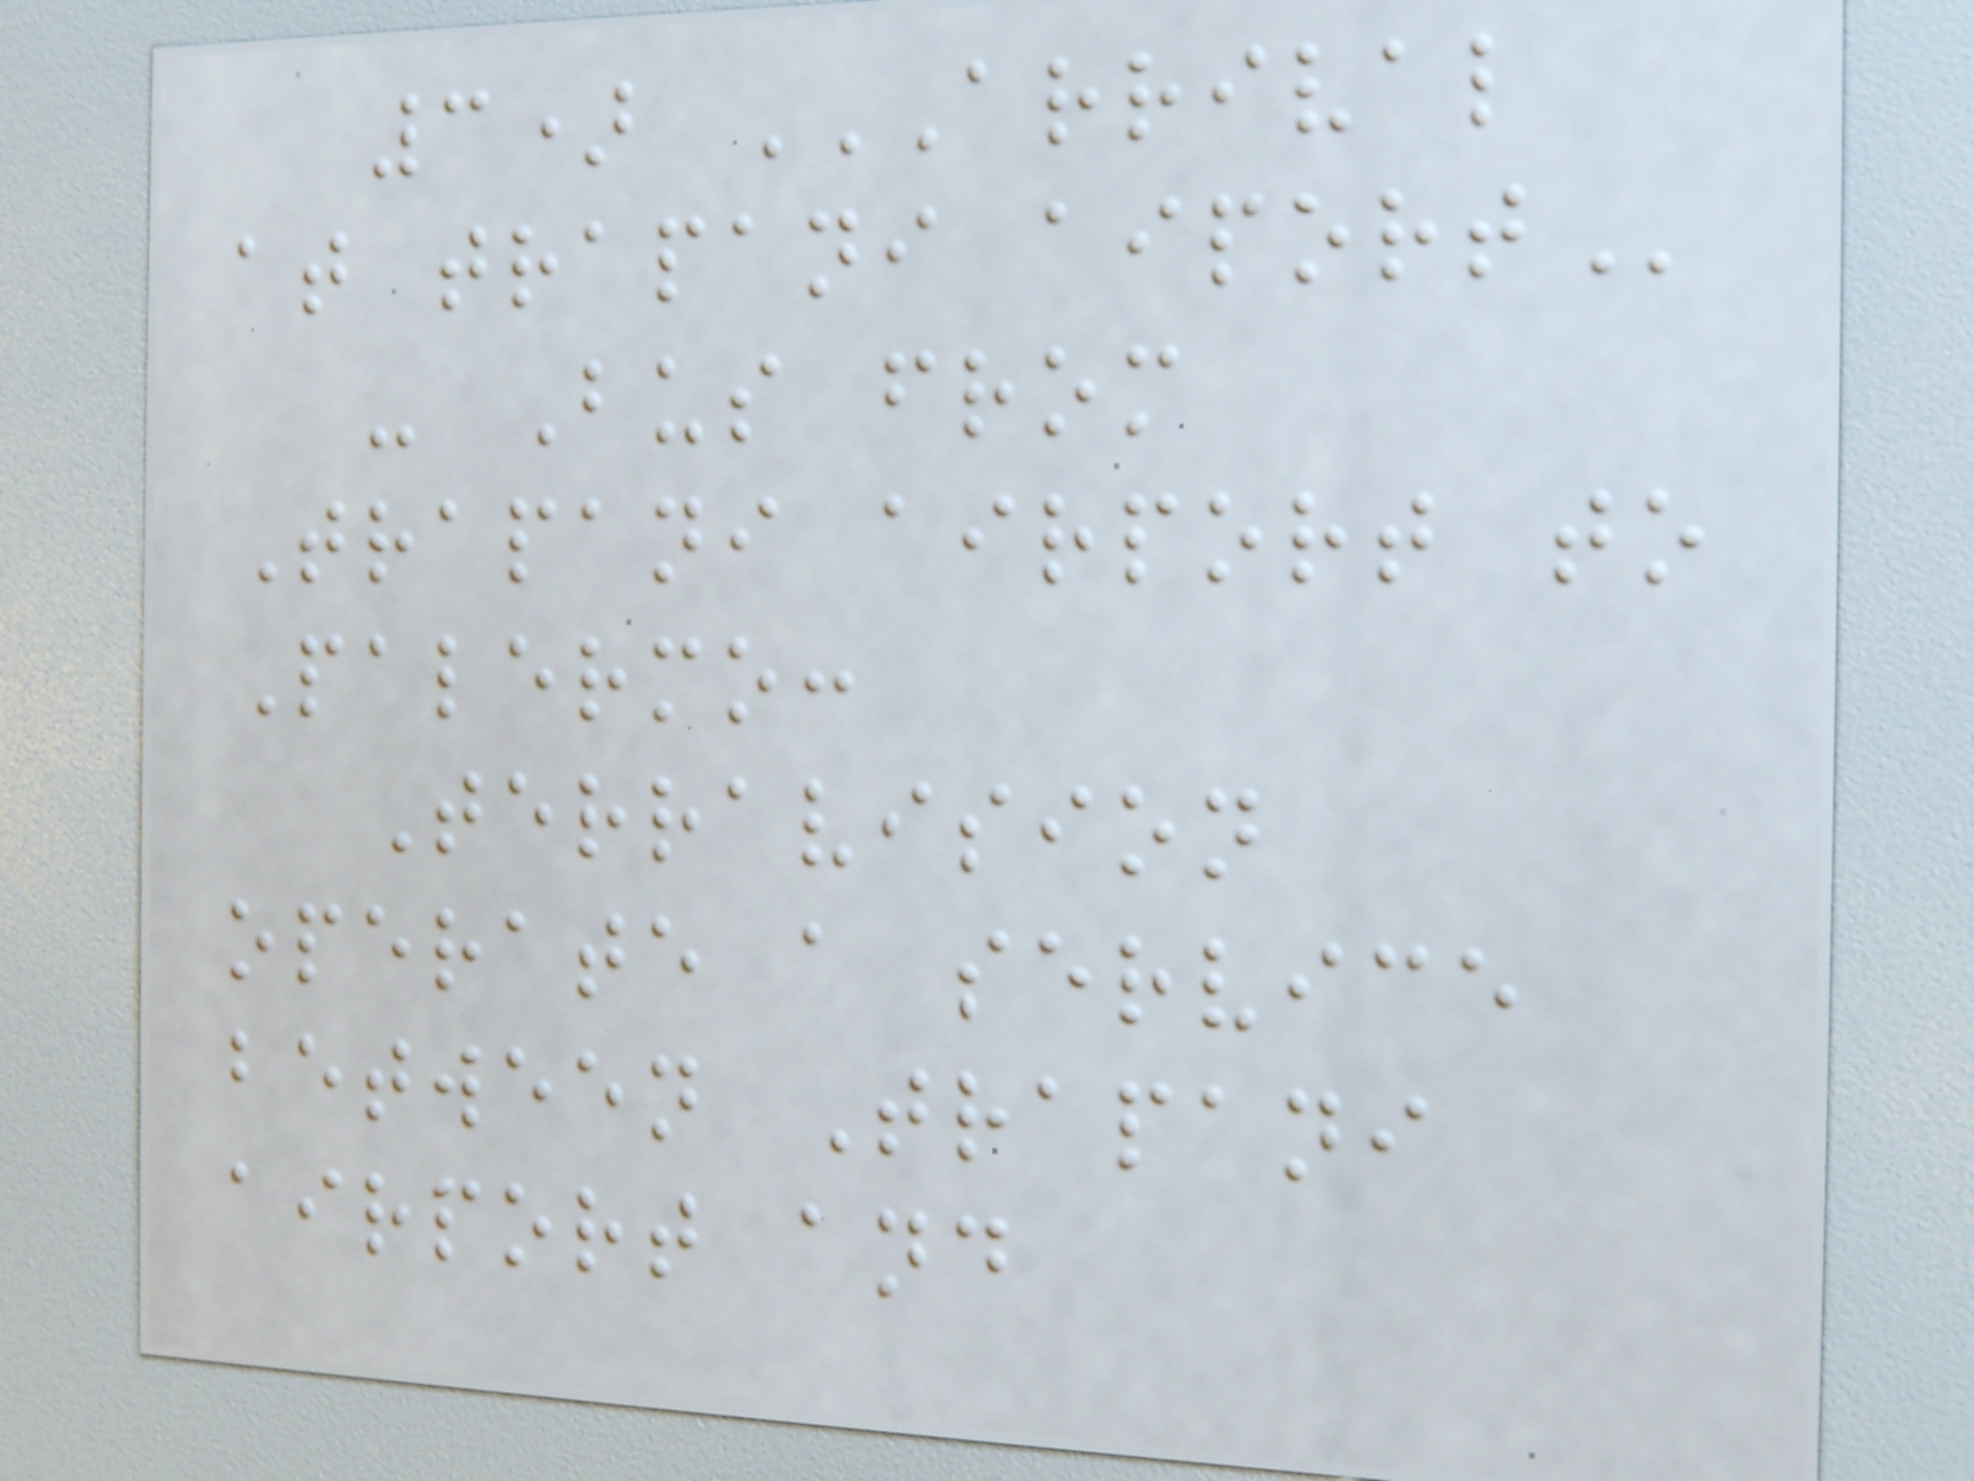3) ARRIVAL
AT TRAPANI AIPORT
- Bus from
Trapani airport to
Palermo:
Terravision
operate a service
between Trapani
airport and
